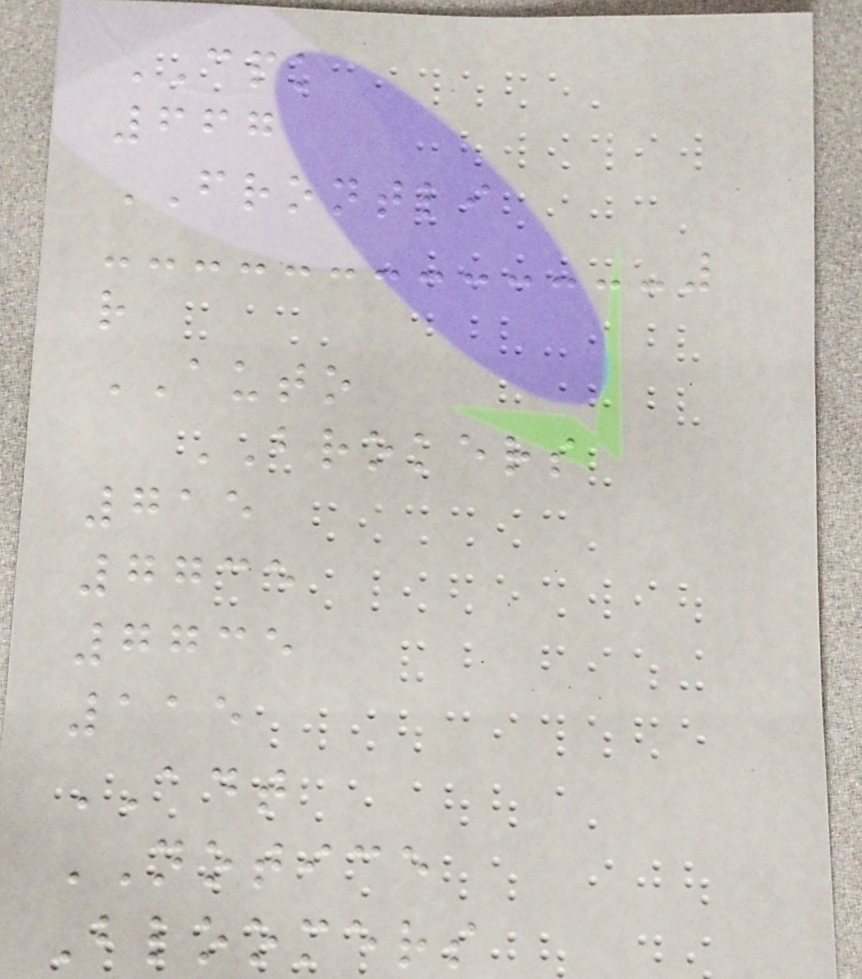CPK
667
FRONTLI
r
AUTO
BROKERS
715
7735
7735
115
ADT
NOTICE
Bloomers
